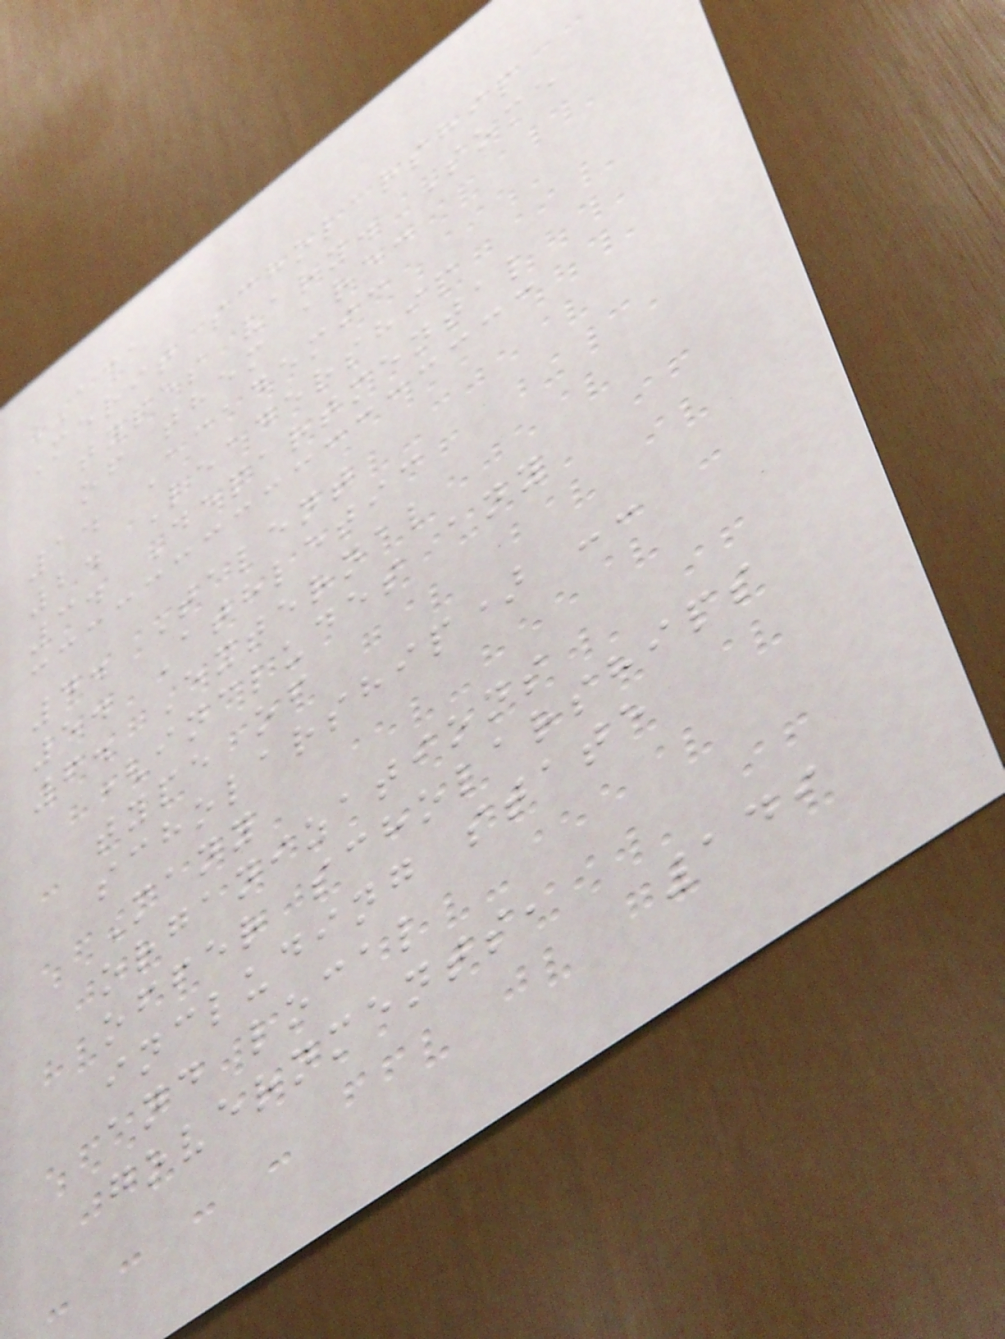ACA
Merit scholarship
types vary. Some
of them are:
1. Academic
2. Leadership
3. Departmental
4. Talent
5. Athletic
6. External
(includes any
type of
scholarship) --
Many
organizations
offer scholarships
including state
and local
governments,
149
